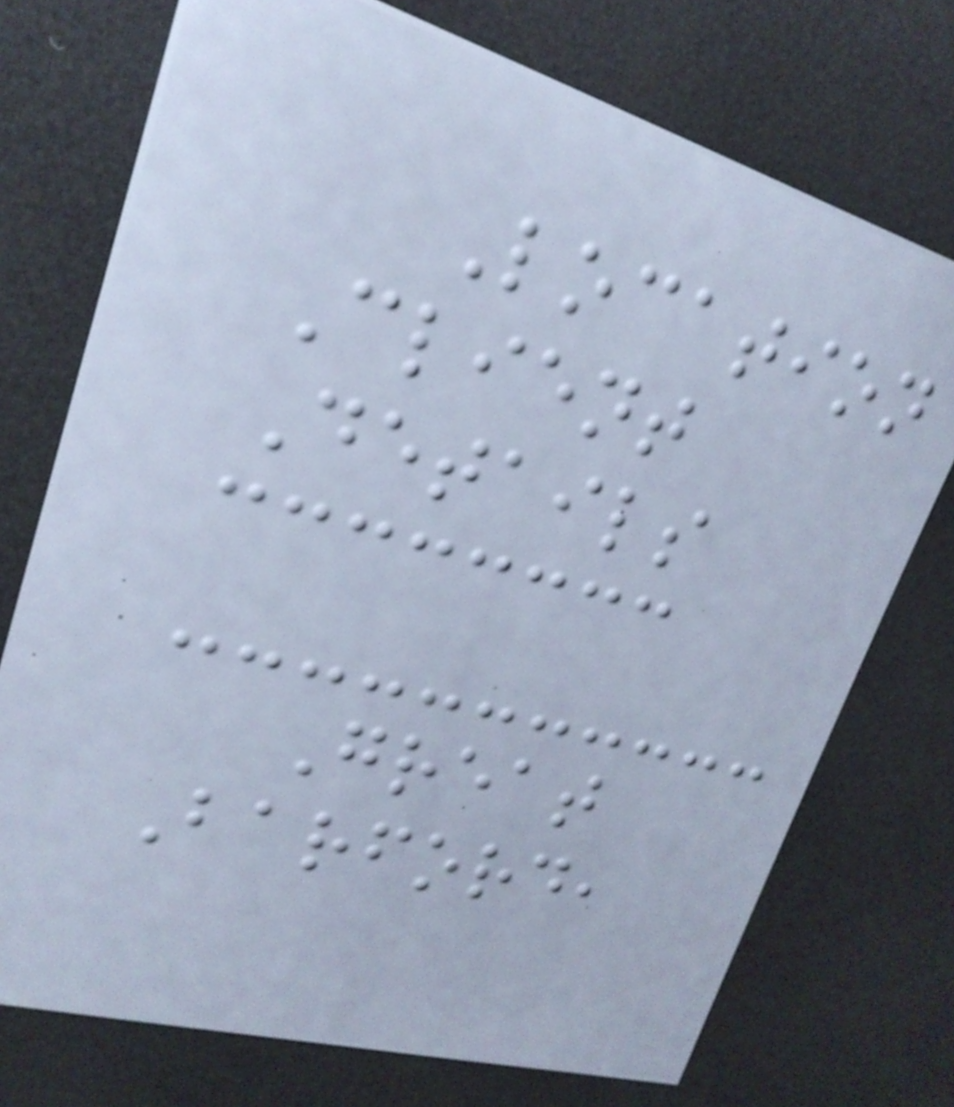Location
Client
Details
Great
Barford,
